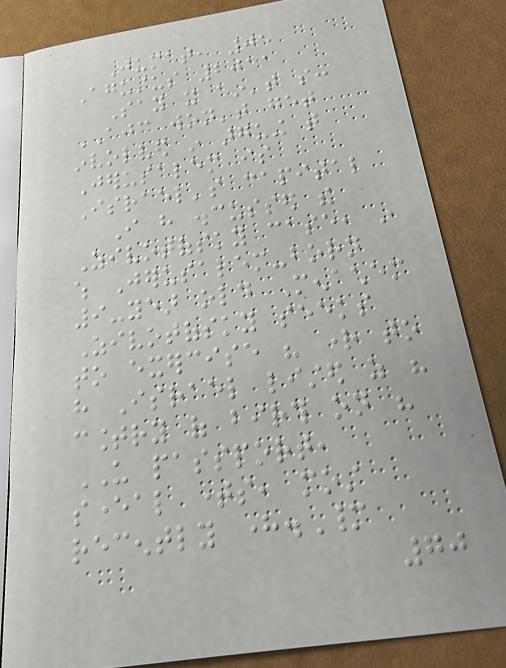Jumat, 05
Agustus 2011
Say it ain't so:
AJC won't get
involved in arguing that
Jerusalem is
Israel's capital
I have discussed the
Zivotofsky case, in
which Jerusalem-born
9-year old Menachem
Zivotofsky seeks
to exercise his right to
have Israel listed as his
country of birth on his
US passport,
several times, most
recently here.Many
70
